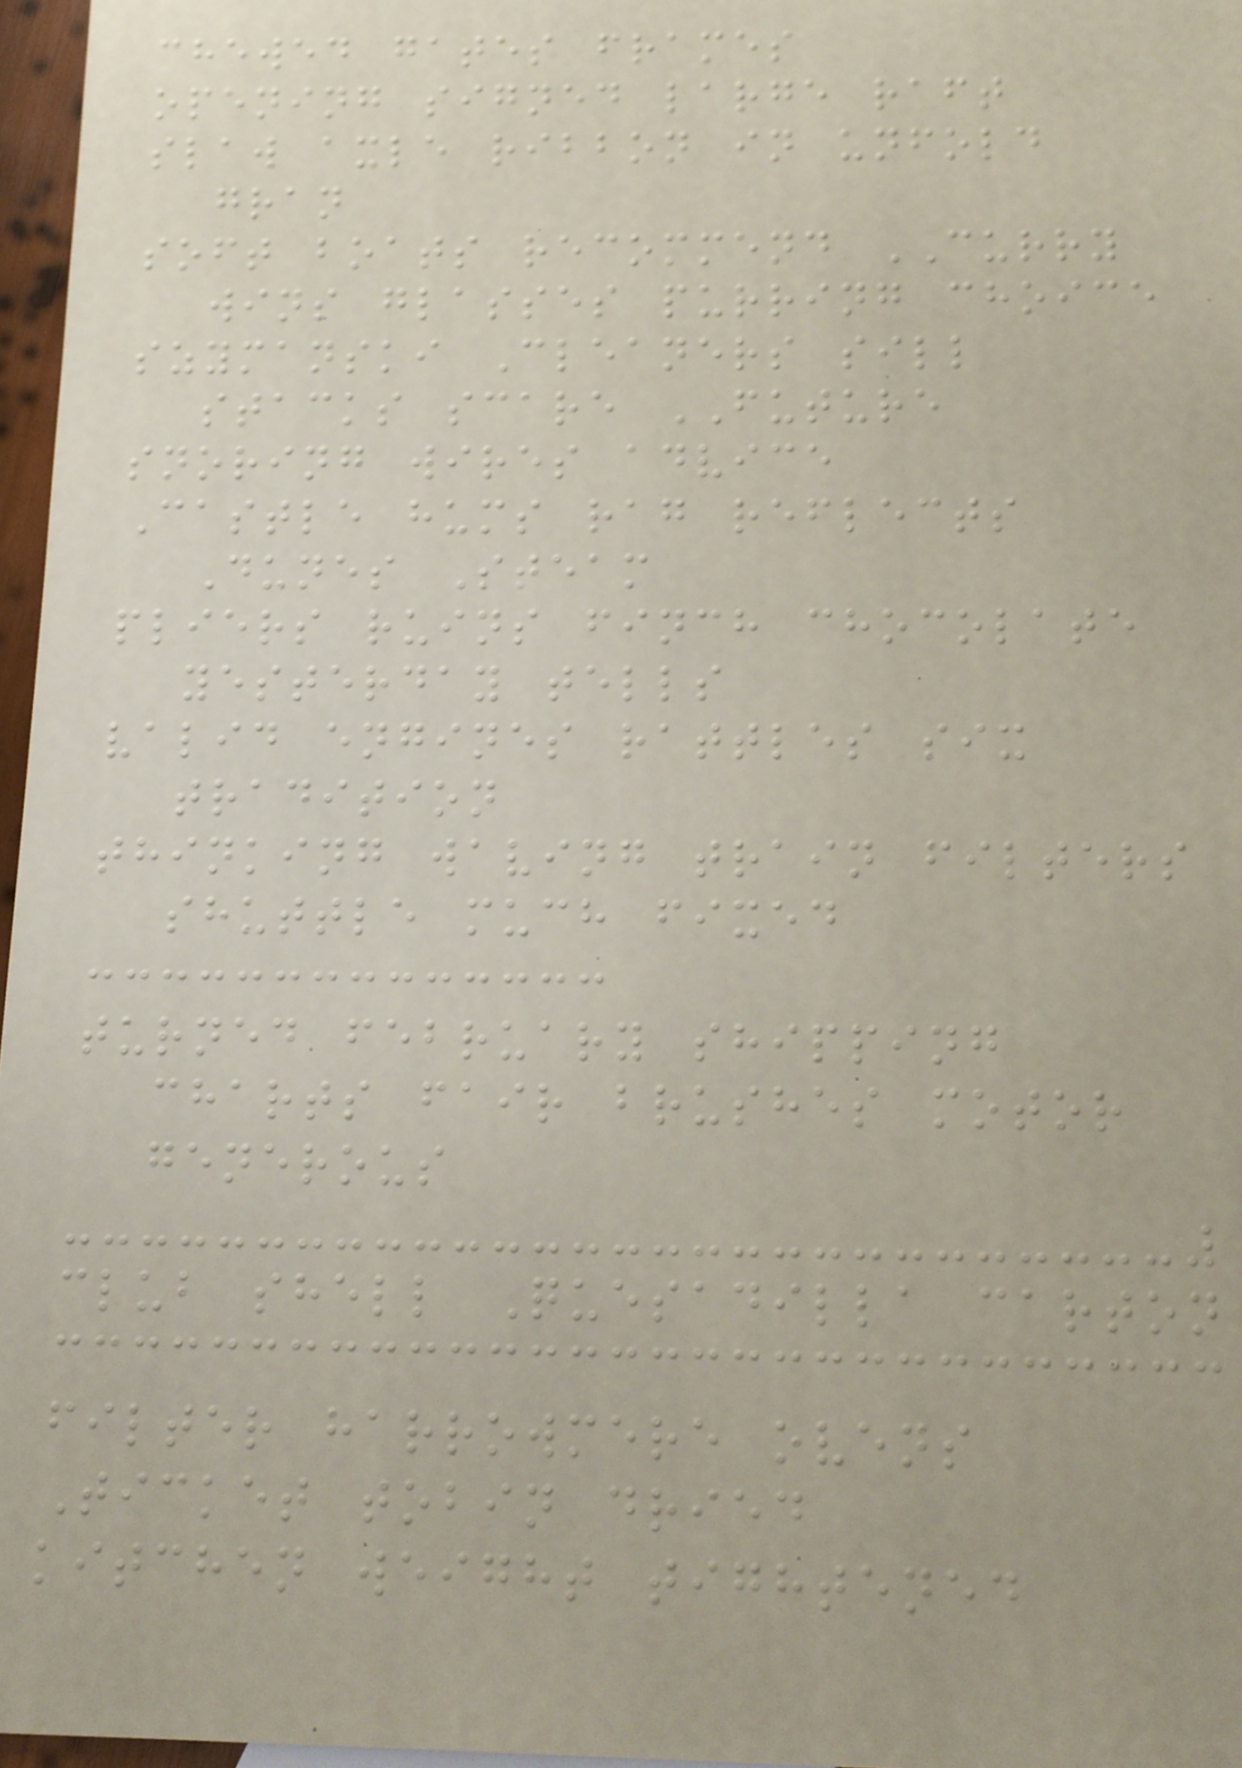chewed gates frames
opening signed large raft
slaw axle ribbon in unfold
gran
soft boats recommend CURRY
wins glasses purring choice
szymanski Cleaners sill
stacks scare FUTURE
snoring wires advice
Castle hums rag reflects
Dunes Steam
pliers ruins finch chocolate
yesterday tells
valid engines rattles six
tradition
thinking waving train filters
shuttle much fixed
turned february shipping
charts fair brushes motor
generous
club shell Quesadilla carton
filter harrowmere ovens
Ticket tobin dried
kitchen weight tightened
